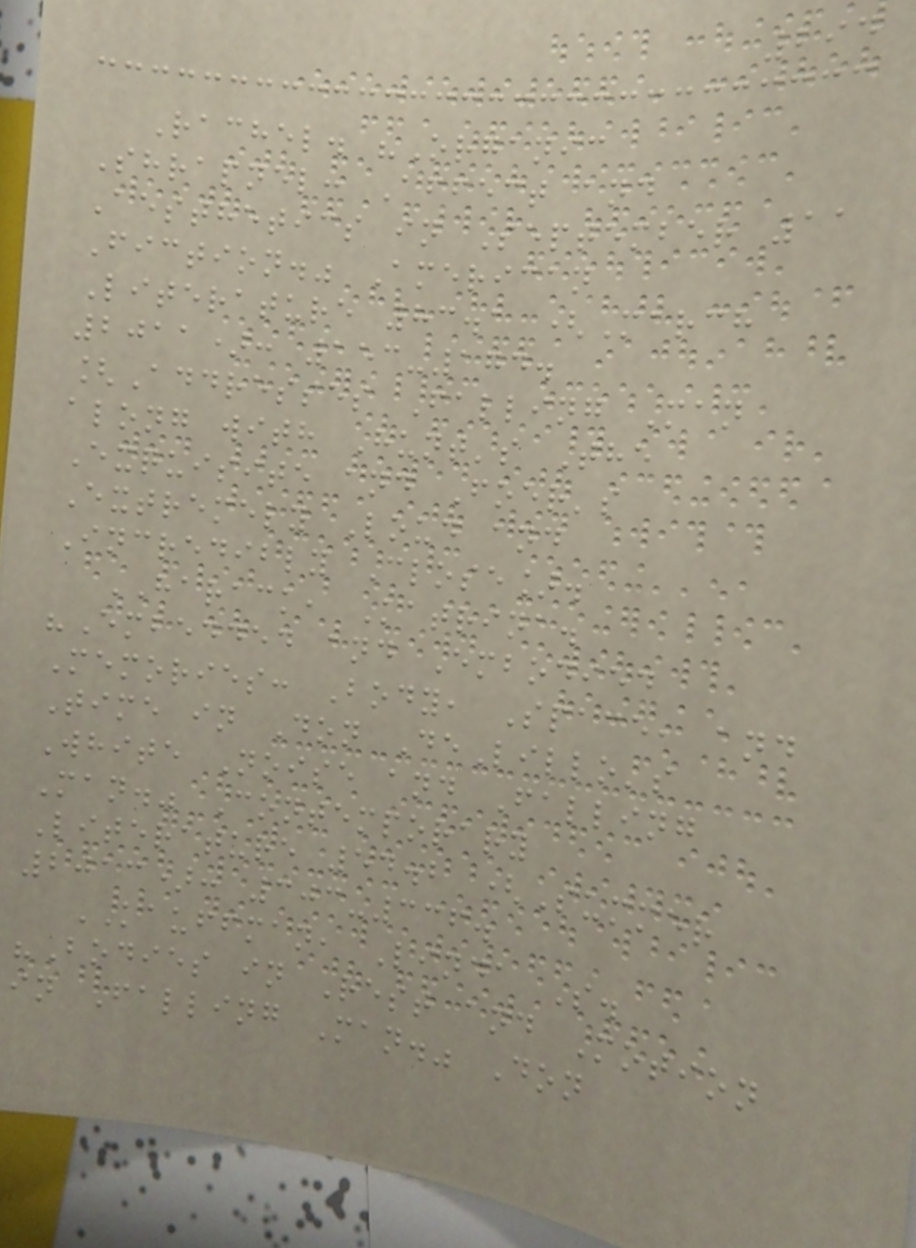294
Rachel. "Organic
Shrapnel: Affect and
Aesthetics in September 11
Fiction." American
Literature 83.1 (March
2011): 153-174.
[Addresses Falling Man
along with Hunt's The
Exquisite and Foer's
Extremely Loud and
Incredibly Close].
HARACK, Katrina.
"Embedded and Embodied
Memories: Body, Space, and
Time in Don DeLillo's
White Noise and Falling
Man." Contemporary
Literature 54.2 (Summer
2013): 303-336.
KAUFFMAN, Linda S.
"Bodies in Rest and Motion
in Falling Man." Don
